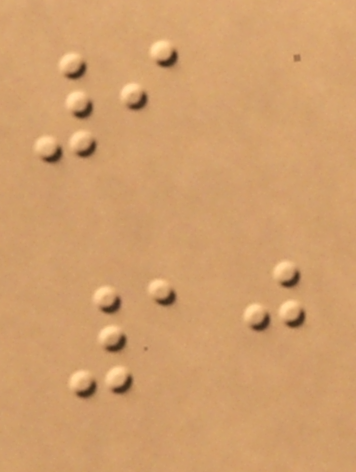9
10
